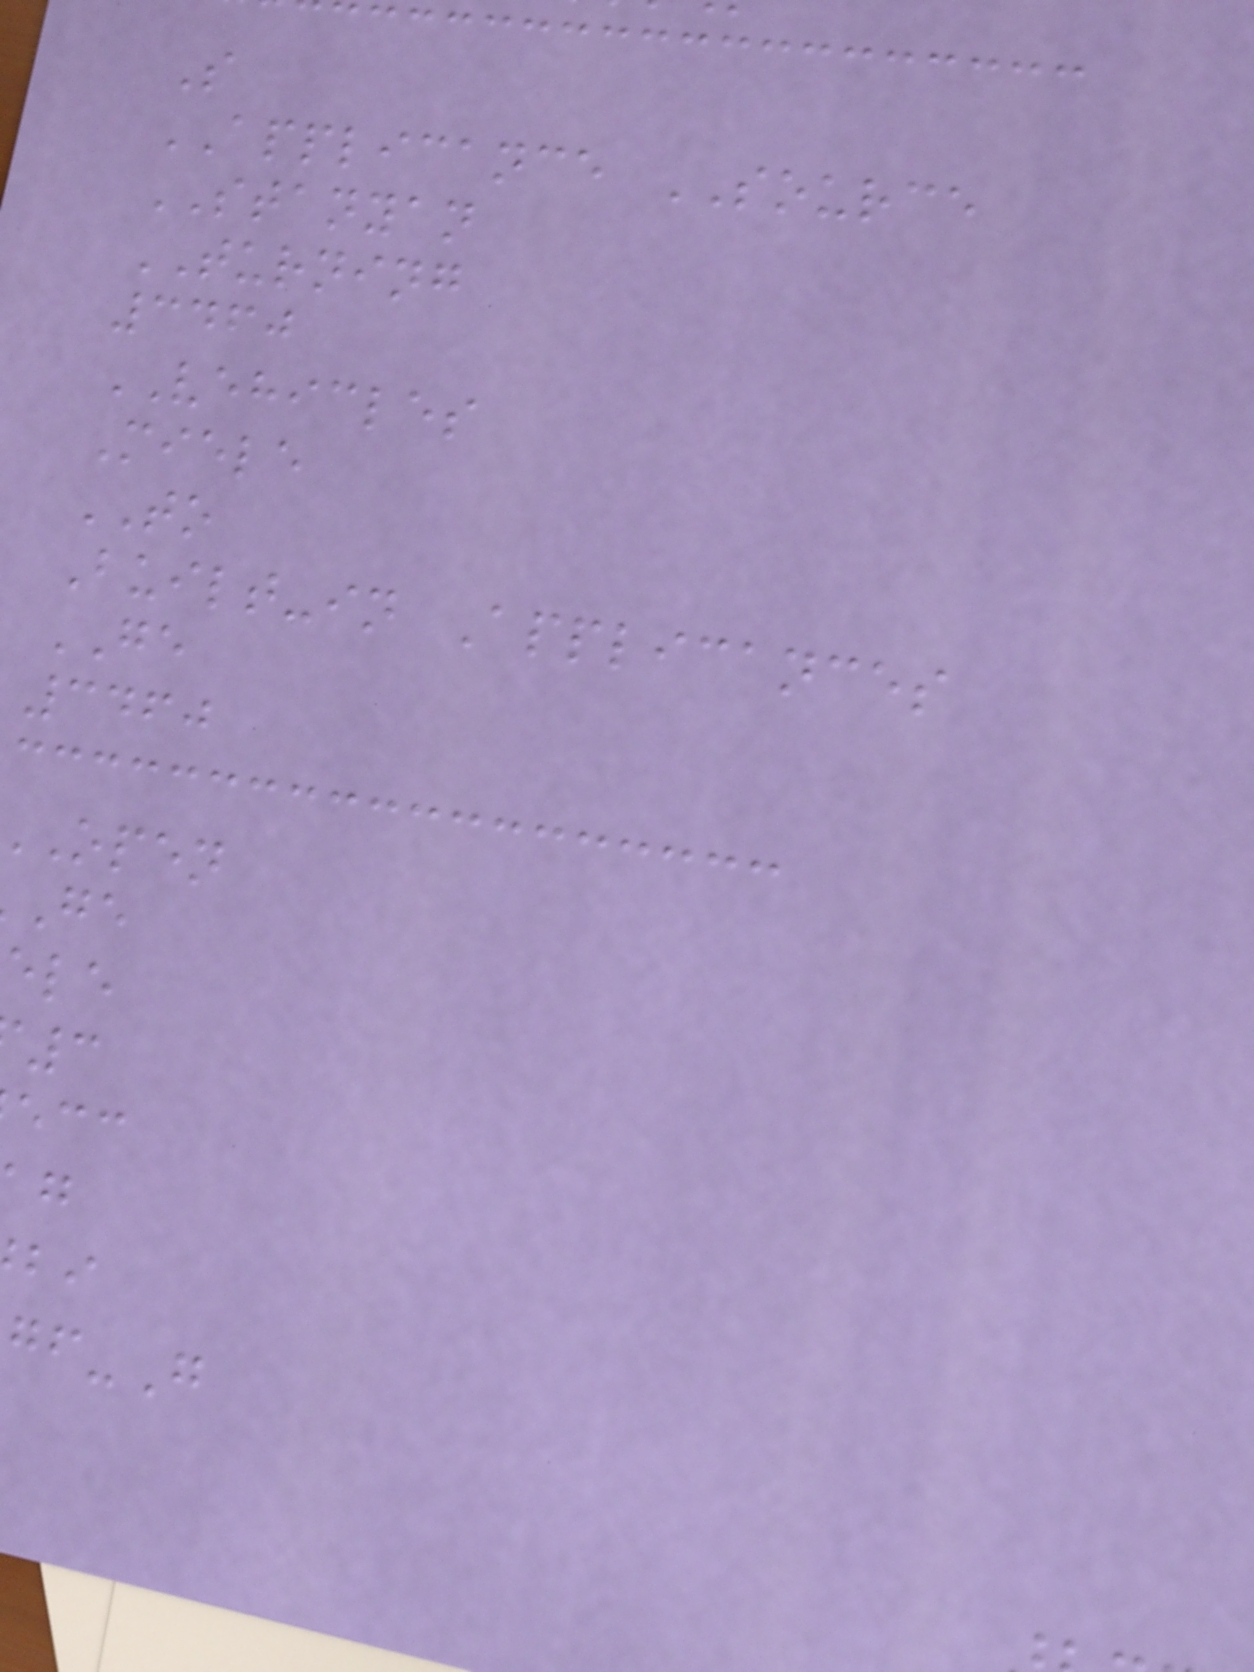S
APPLICANCE SOURCE
STANYAN
TURNING
3460
VEHICLES
Miele
TO
Built-in Applicances
GE
3460
open
